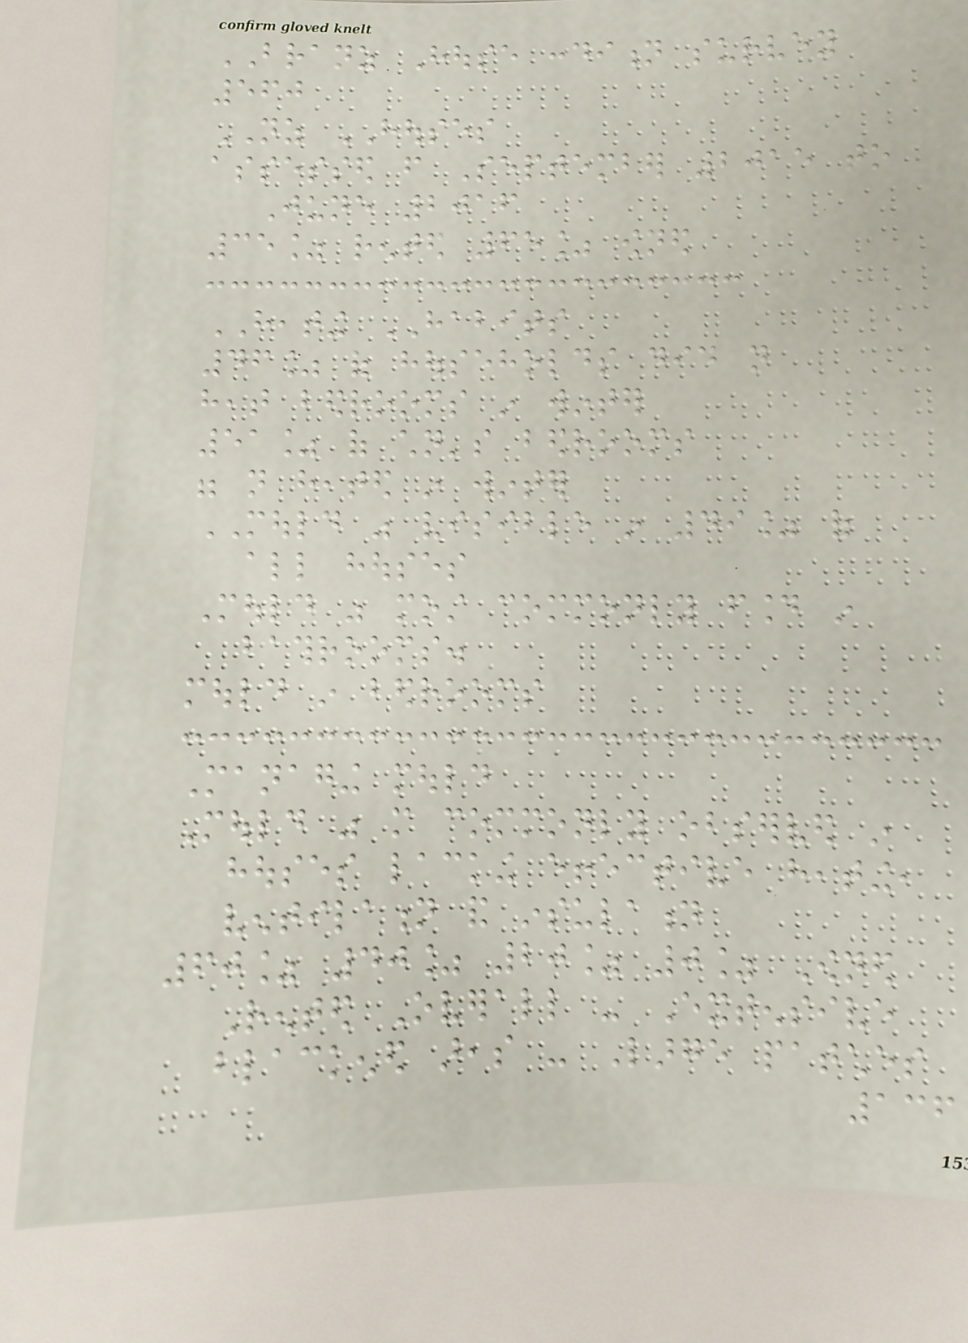BRANZ House condition survey
560
NZ HOUSES
assessed from September 2015 to
June 2016
35% rented 65% owned
HEATING HABITS
46% of households did not
heat bedrooms in winter
51% of children's bedrooms
were not heated in winter
MOULD was visible in 49% of
all houses
Mould was most commonly found in
bathrooms.
mould in bedrooms
Managing mould
Mould was more commonly observed in
houses lacking effective heating,
ventilation and insulation
60% 40% 20% 0% Owned
Rented Overall - Extensive
blackened areas - Large patches
136
